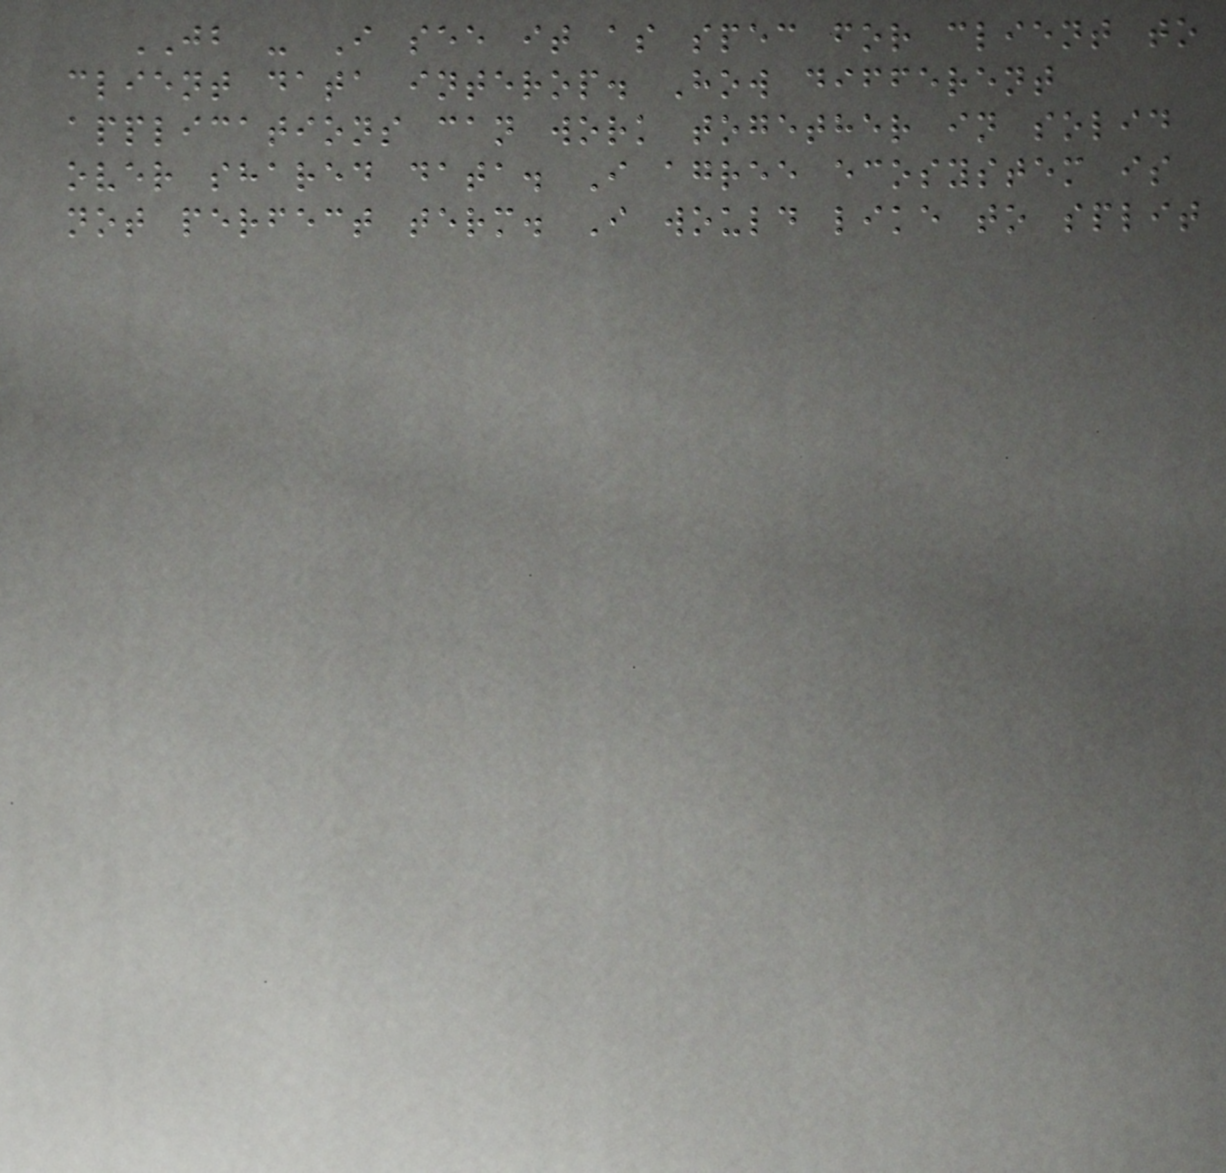JB - I see it as spec for client to
client data interop. How different
applications can work together in solid
over shared data. I agree ecosystem is
not perfect term. I would like to split
